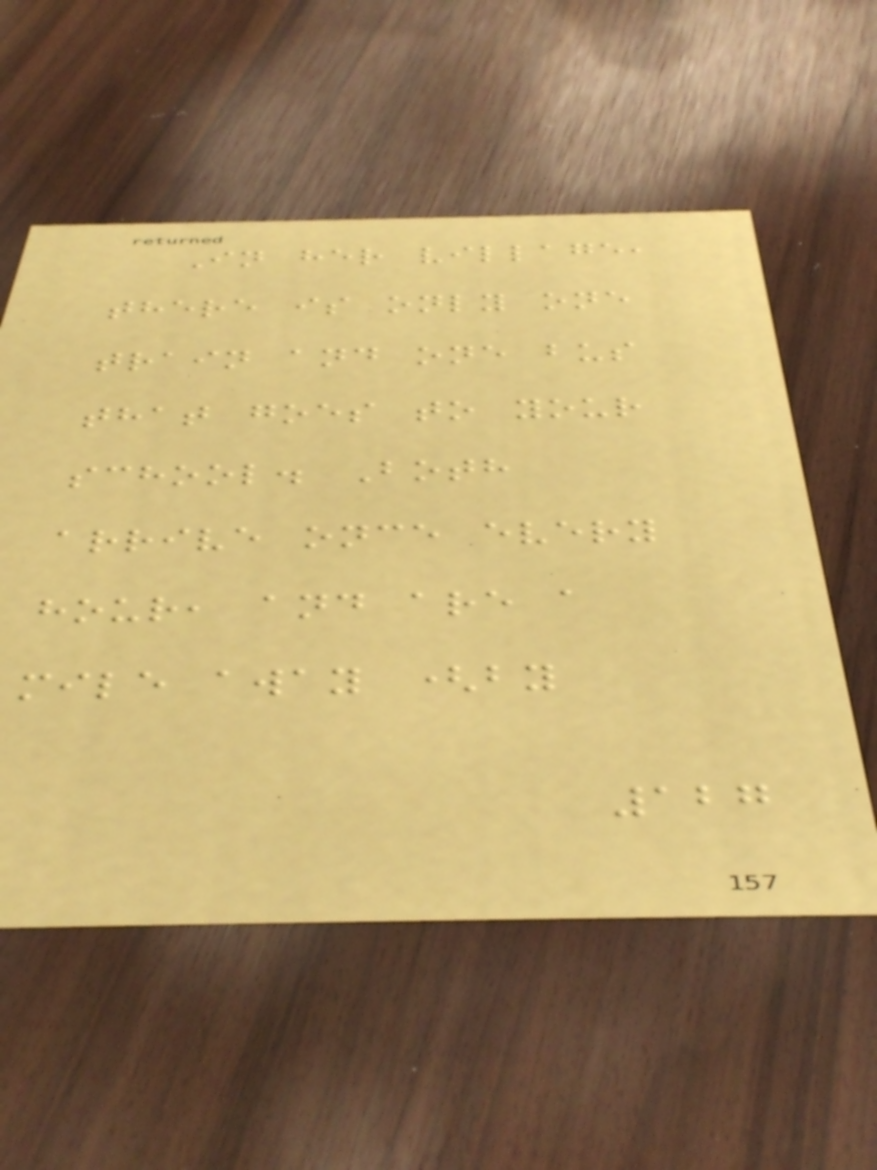In her village,
there is only one
train and one bus
that goes to your
school. Both
arrive once every
hour, and are a
mile away (by
127
